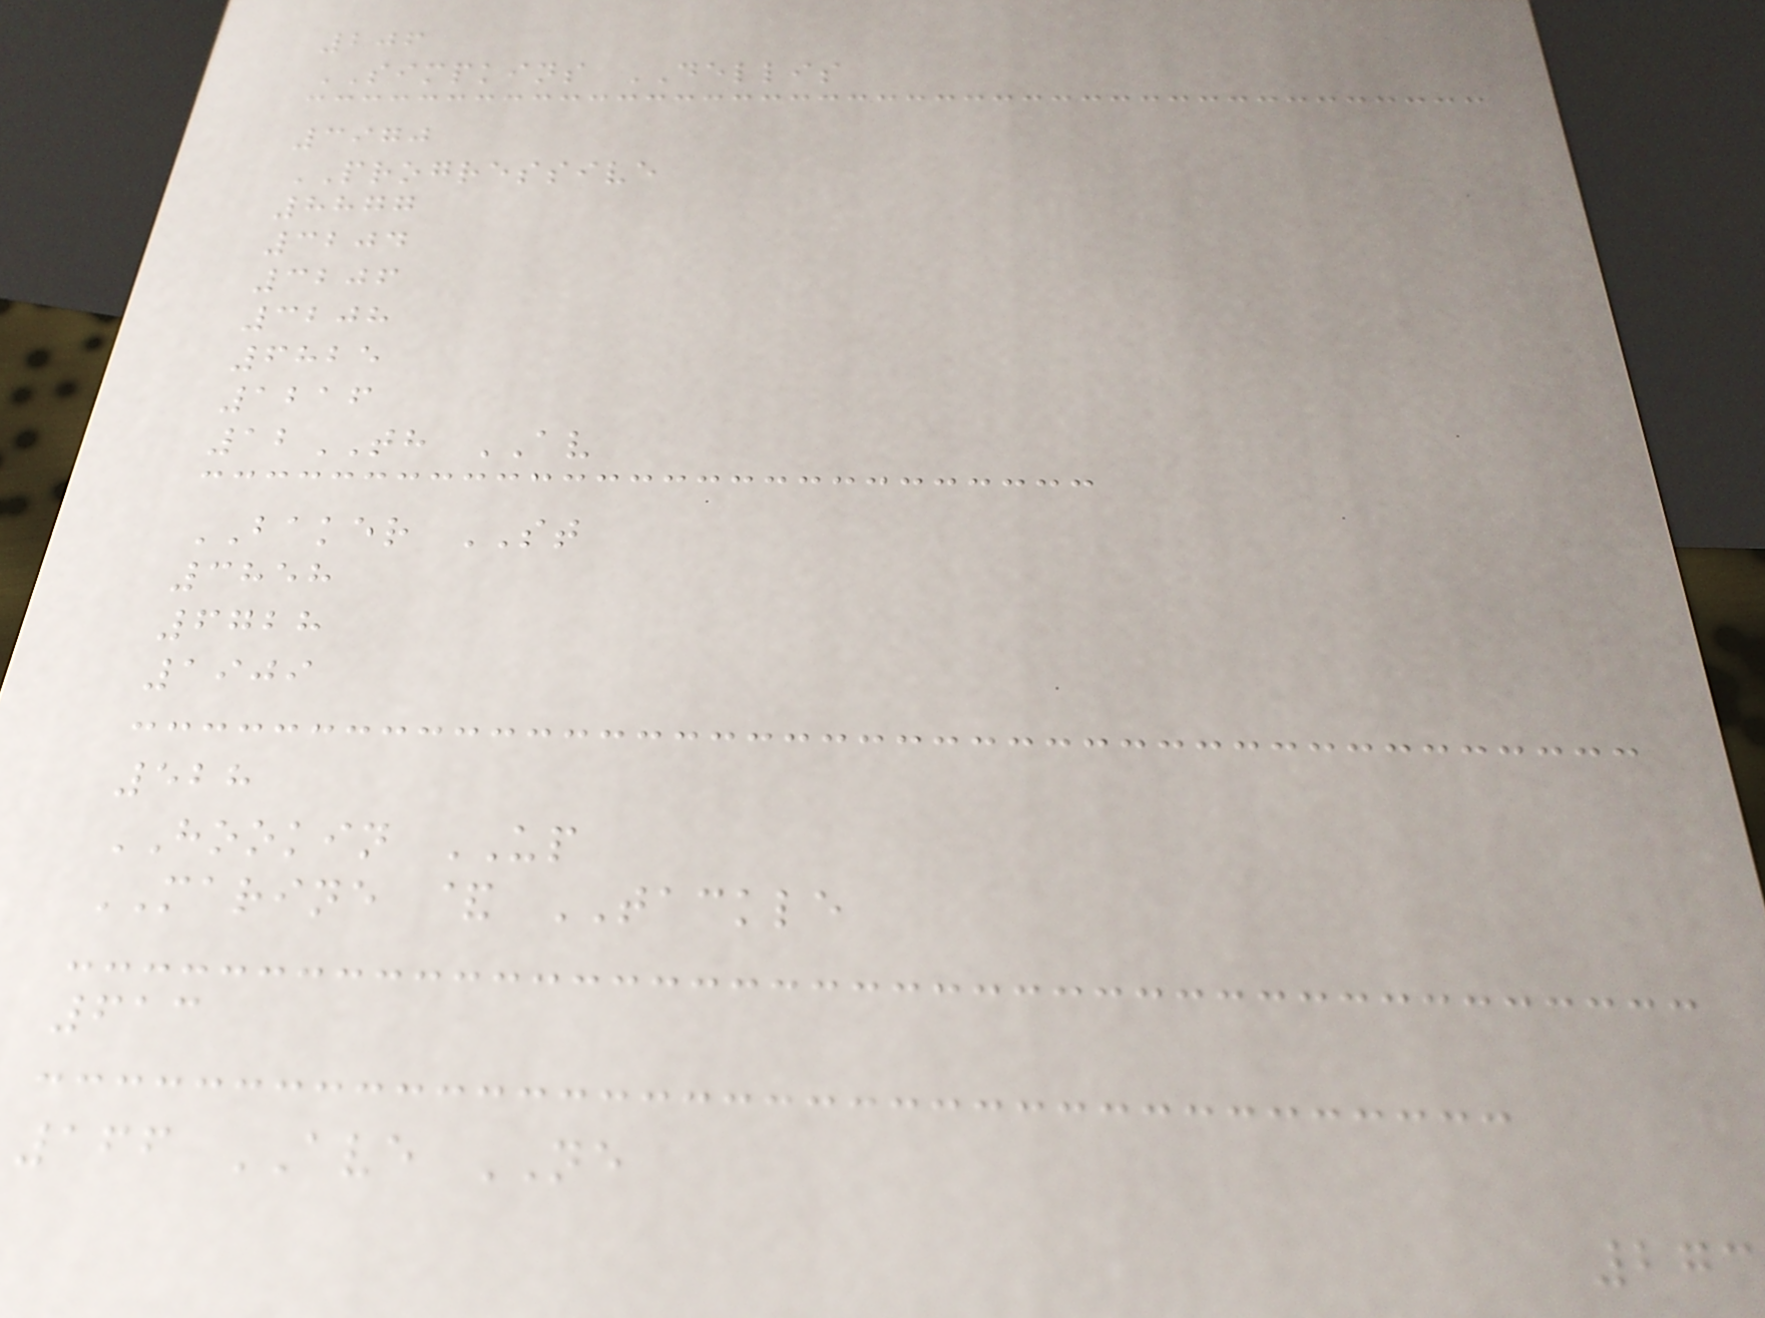206
SIMPKINS DELLIS
3970
PROGRESSIVE
8877
3204
3206
3208
6825
1216
12TH AV
BAKER ST
3858
6728
1909
528
HOOKIN UP
MARINE & TACKLE
613
166 AVE NE
273
